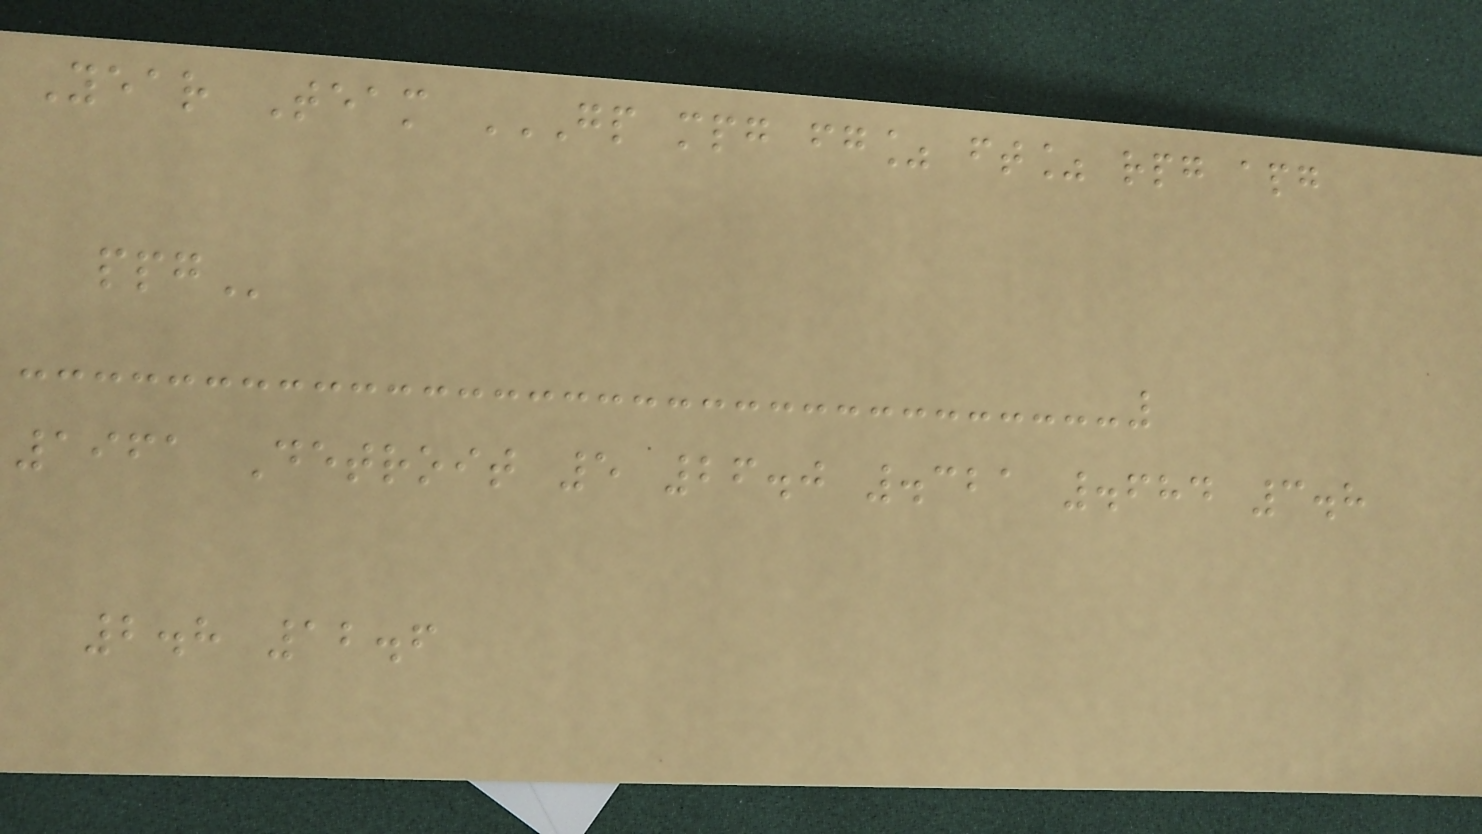Year Team GP MPG FG% FT% RPG APG
PPG
1961 Detroit 5 26.0 .321 .684 3.8
2.8 12.6
